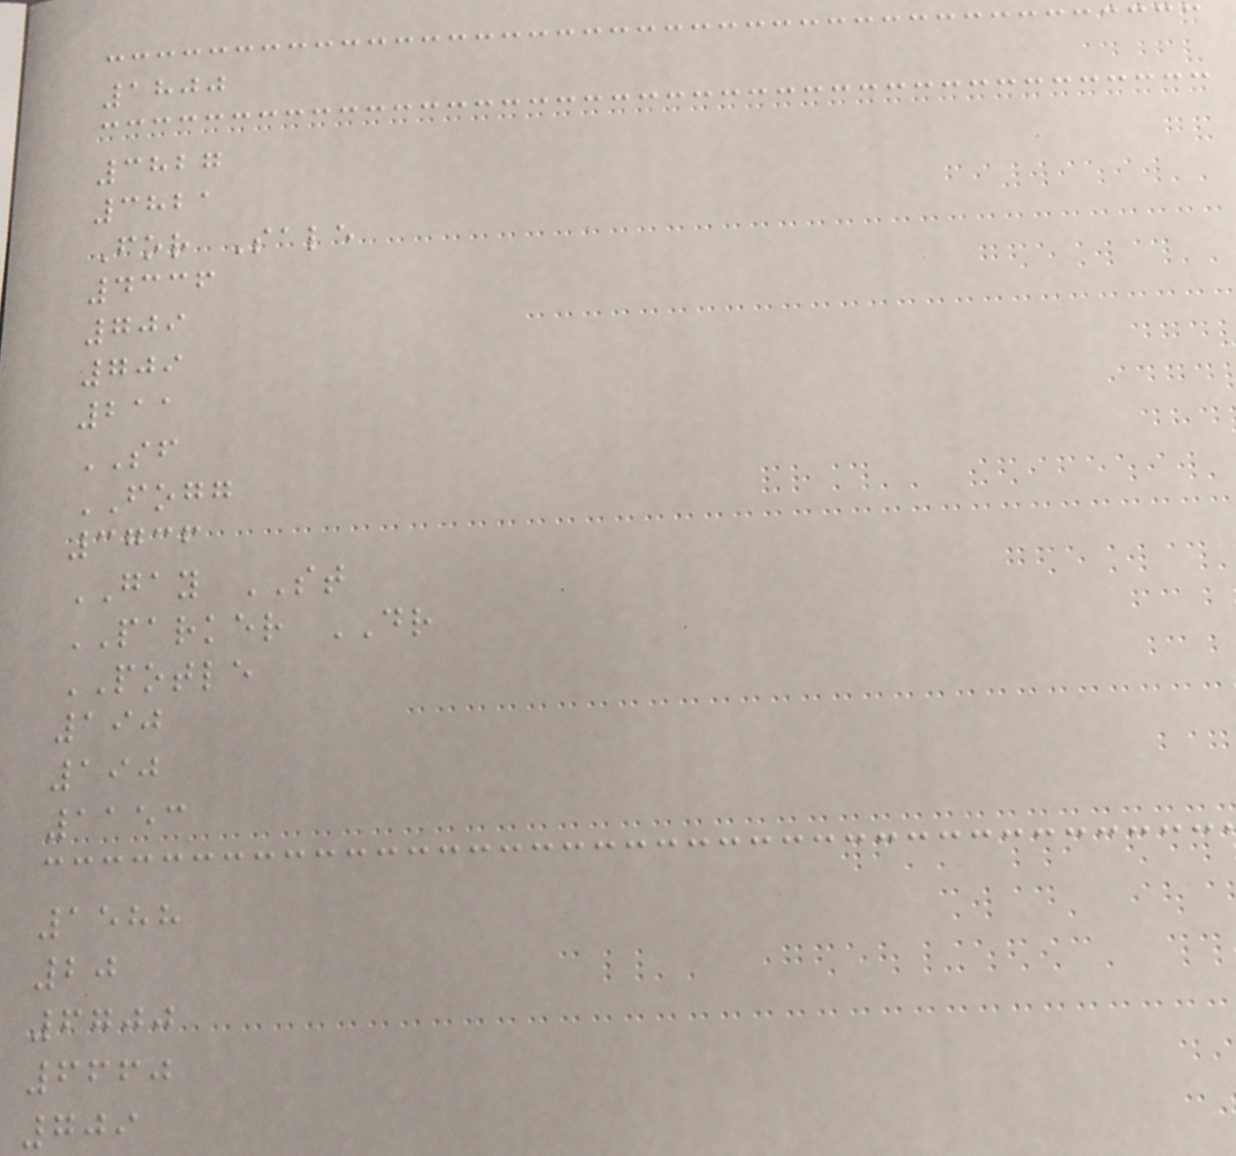1800
3827
3821
For Sale
4336
709
709
211
SF
FOGG
3736
GAY ST
PARKER DR
POTLE
190
190
1153
1588
20
6700
6660
709
